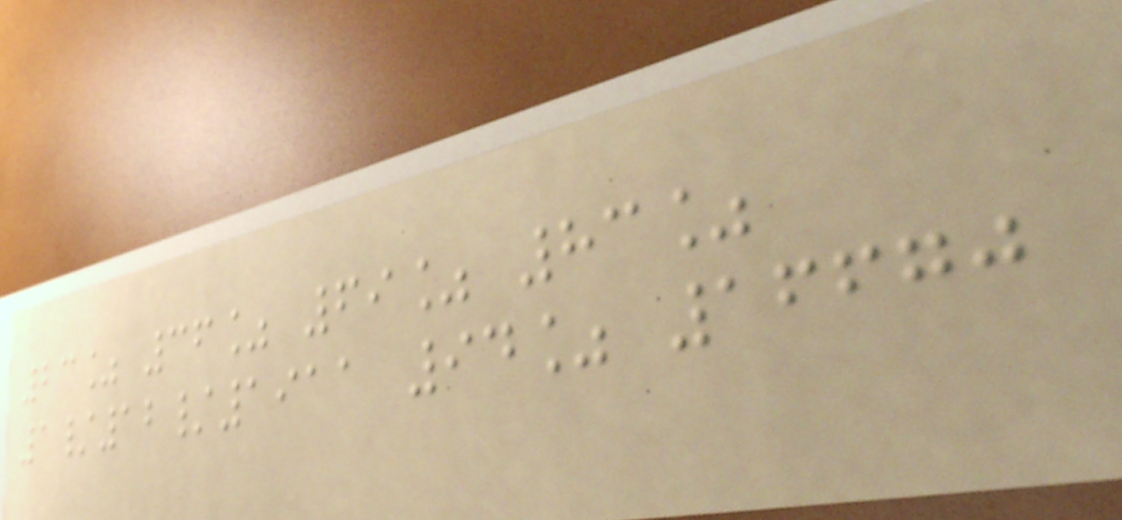23% 36% 69% 83%
1/12/1911 94% 16670
